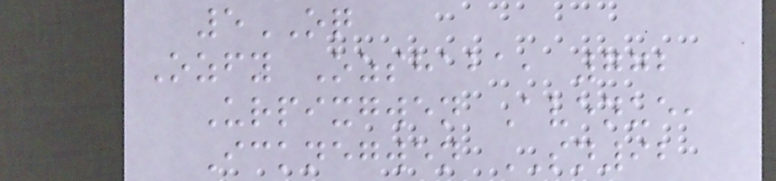5OQ
Ozfy Ozshaba, 772
Urpixgwen Avenue,
Icknegwen SN92
